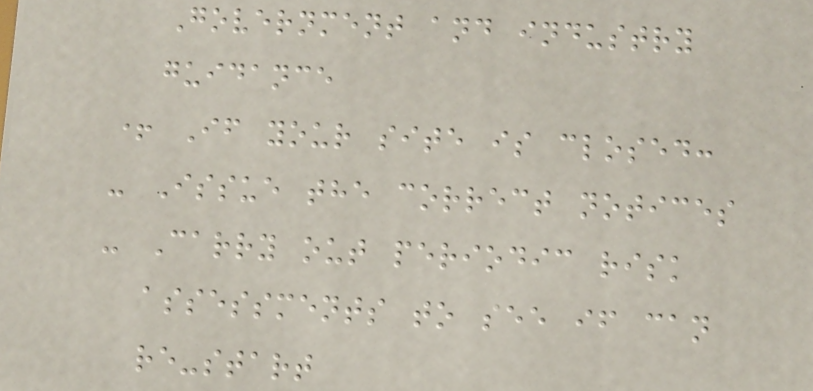Government and industry
guidance
+ If your site is closed:
- Issue the correct notices
- Carry out periodic risk
assessments to see if can
re-start
